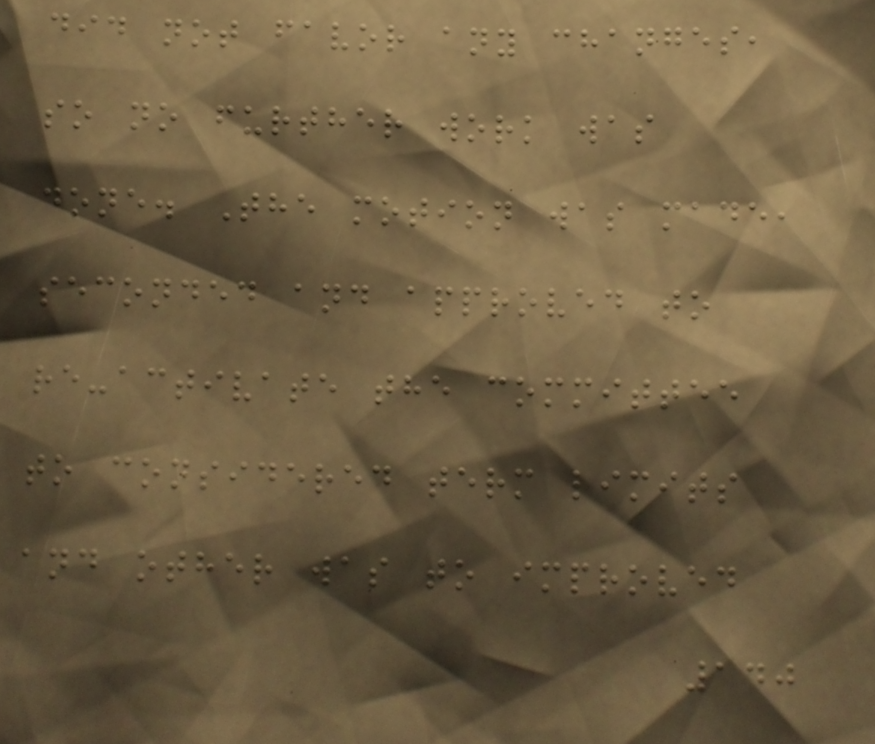did not favor any changes,
so no further work was
done. The motion was made,
seconded and approved to
re-activate the committee
to considered term limits
and other was to improved
140
